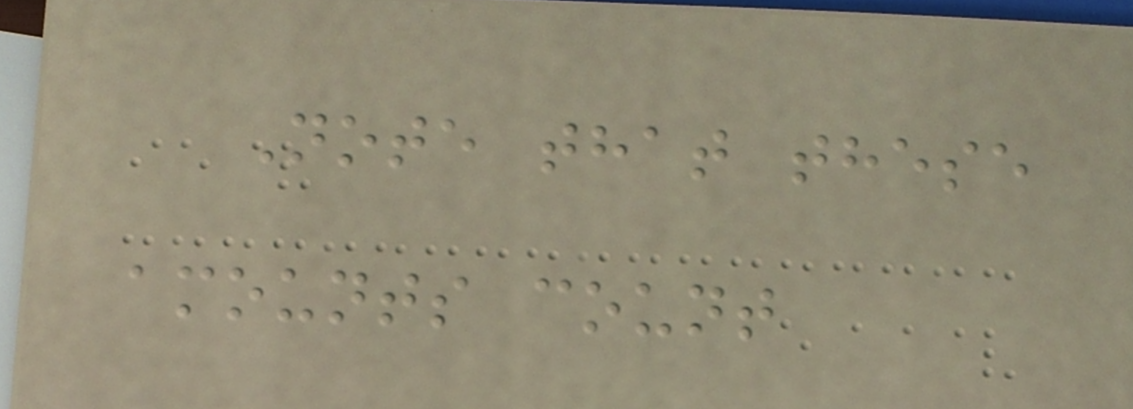Note that these
amounts count
